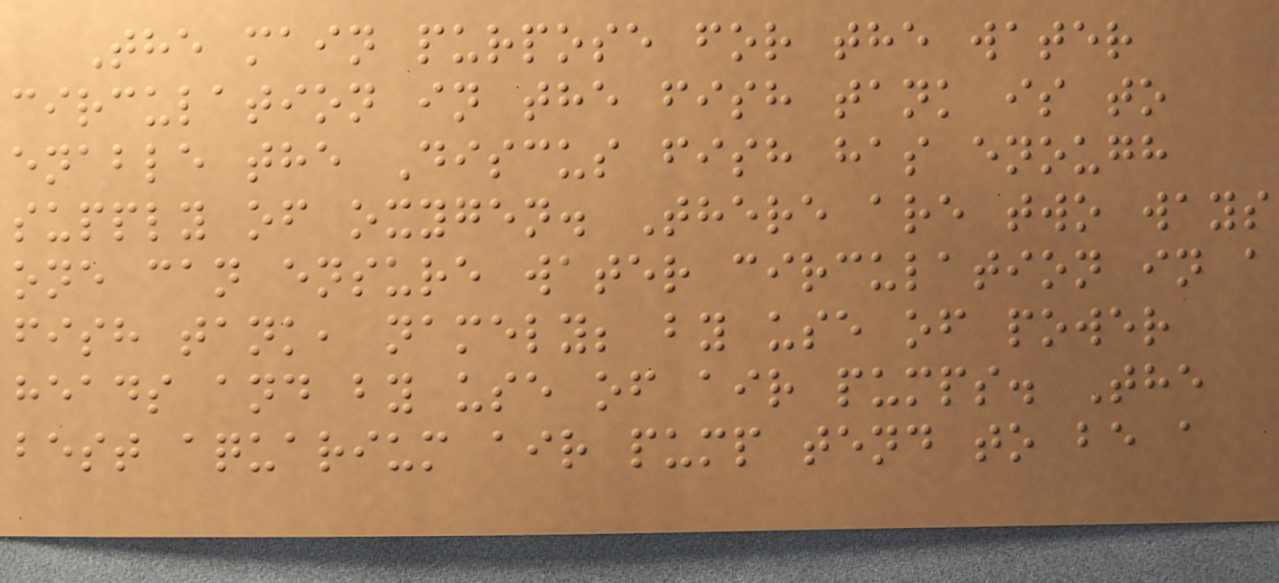The main purpose for the water
circulation in the fish tank is to
enable the Discus fish has enough
supply of oxygen. There are two ways
one can ensure water circulation in a
fish tank, namely; by use of power
heads and by use of air pumps. The
best aquarium air pump tend to be a
